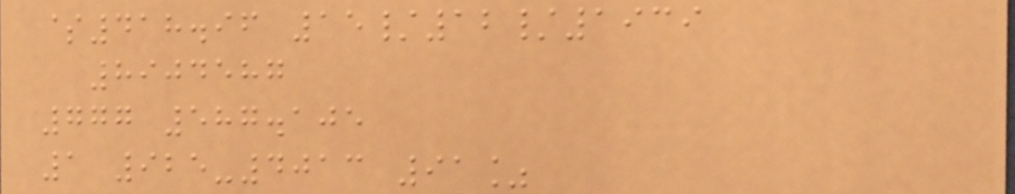$418.96 15/12/1939
8904587
777 587.105
1 925-4013 91%
